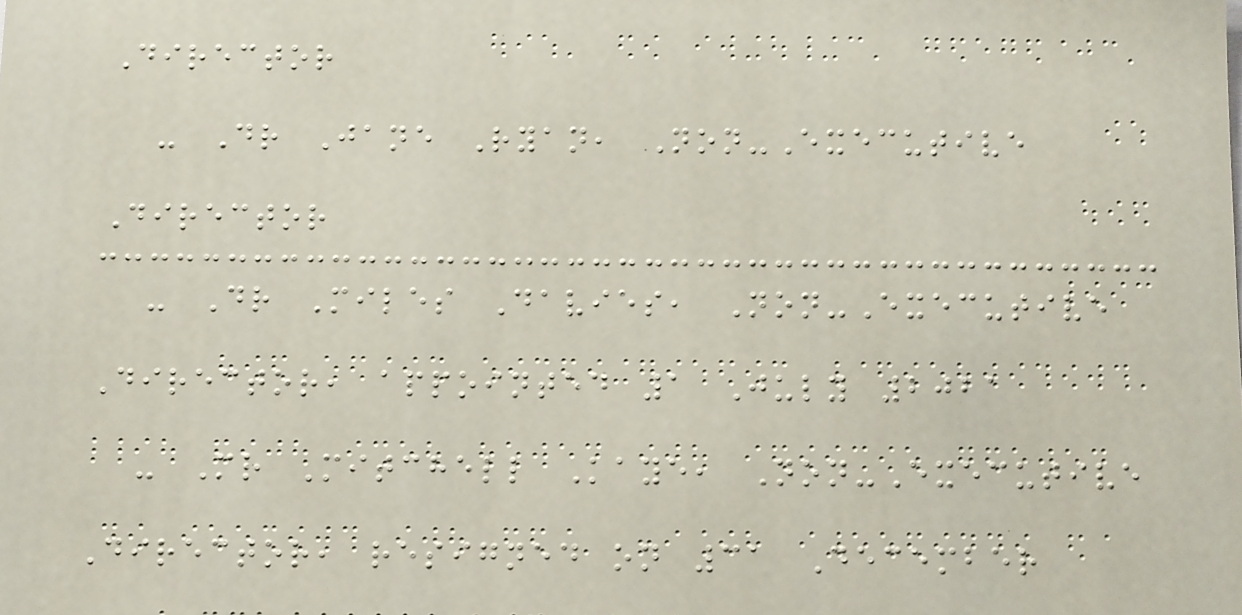Director
- Dr Jane Ryan, Non-Executive
Director
- Dr Miles Davies, Non-Executive
Director, appointed 1 July 2021
- Mr Mitchell Kaye, Non-Executive
Director, resigned on 31 December
